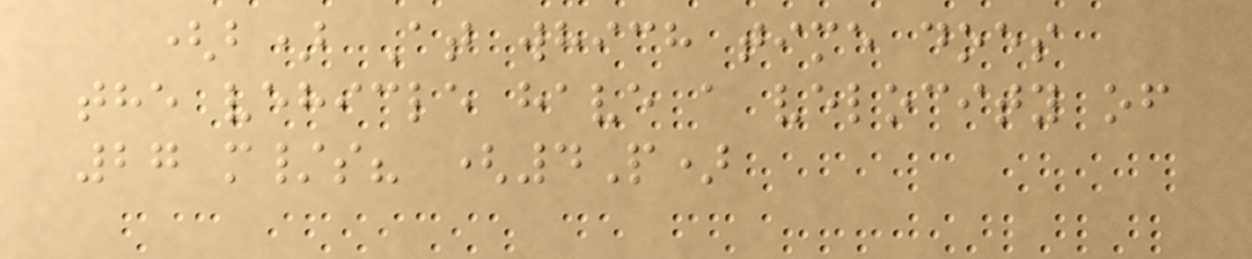(b) At which time does
the vehicle have a velocity of
27 m/s? (4P)
